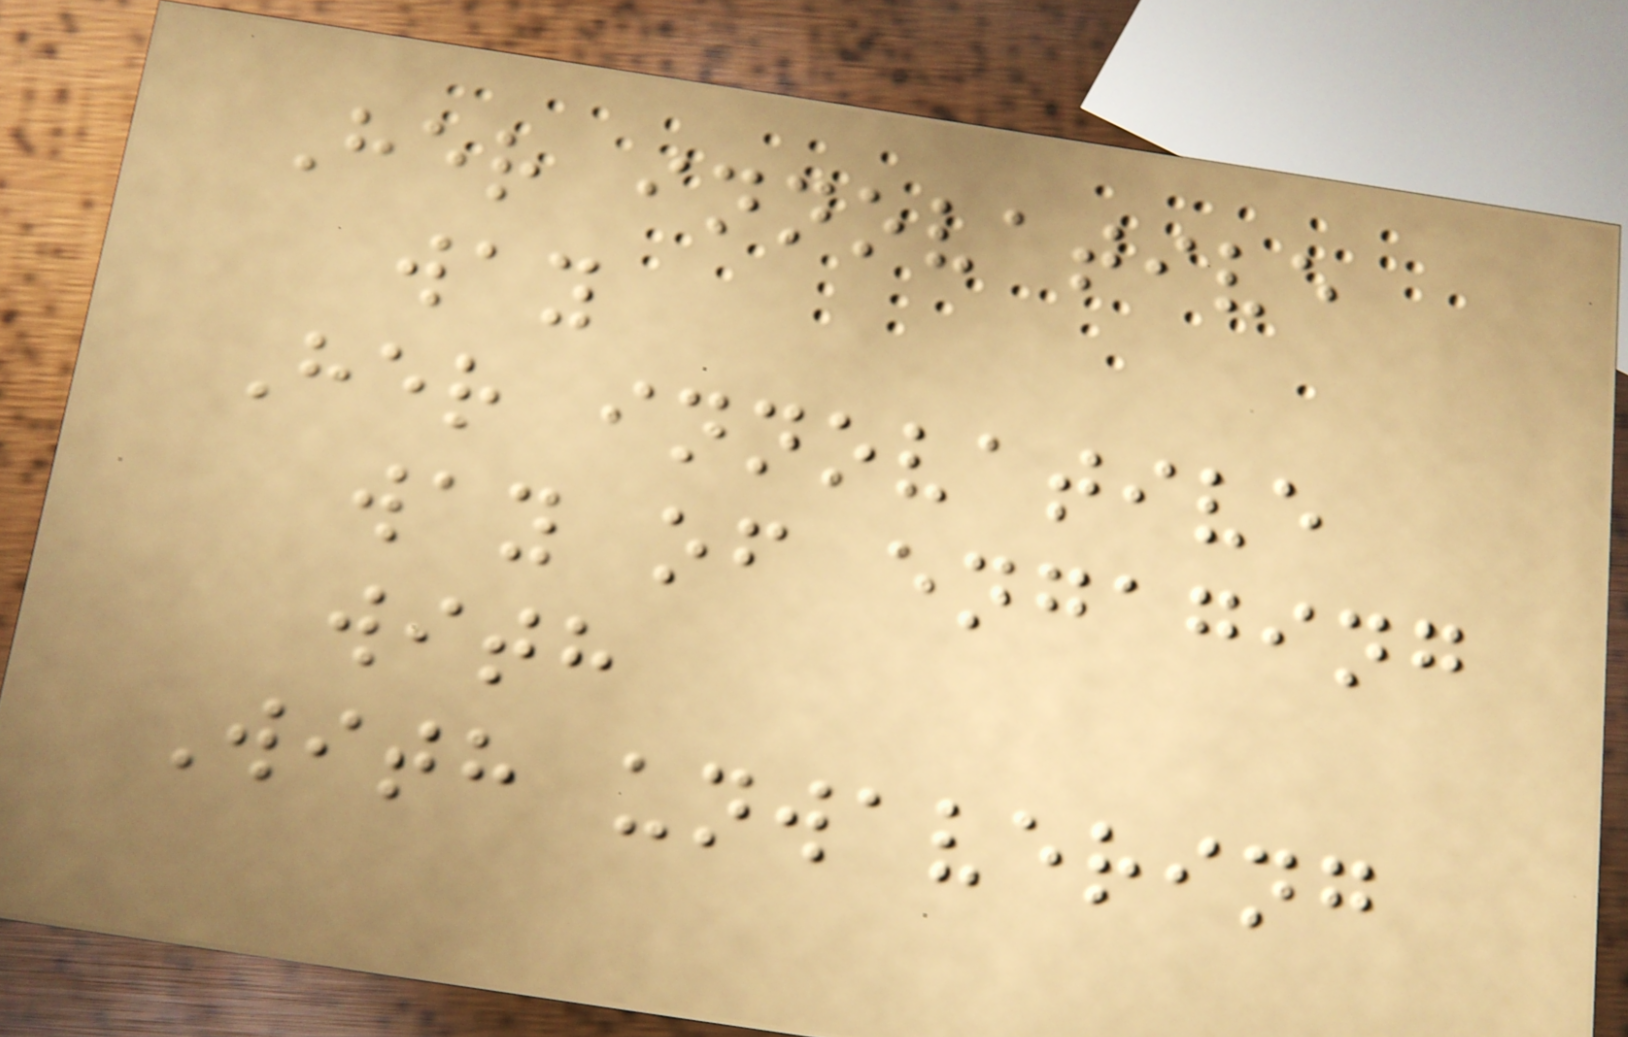Her innovative
way
Her innovative
way of engaging
with
With unwavering
